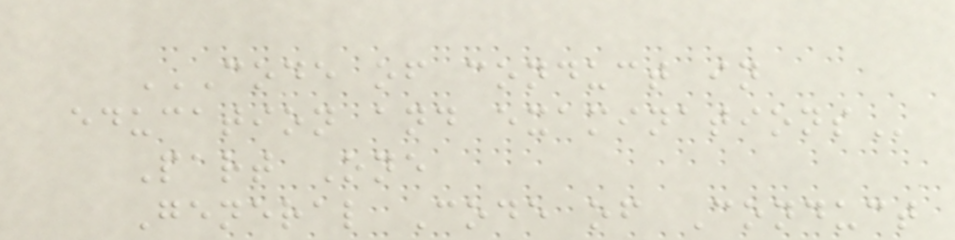CODE OF CONDUCT IN
EDUCATION AND EXAMINATIONS
Part One
General Code of Conduct
